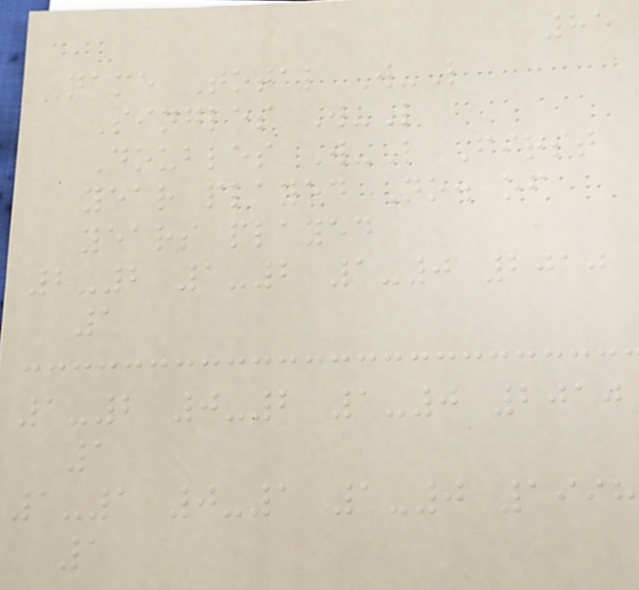85
Name Total W-L
Singles W-L
Doubles W-L First
year played No. of
years played
2-2 1-2 1-0 2010
1
1-2 0-2 1-0 2010
1
1-1 0-1 1-0 1998
1
